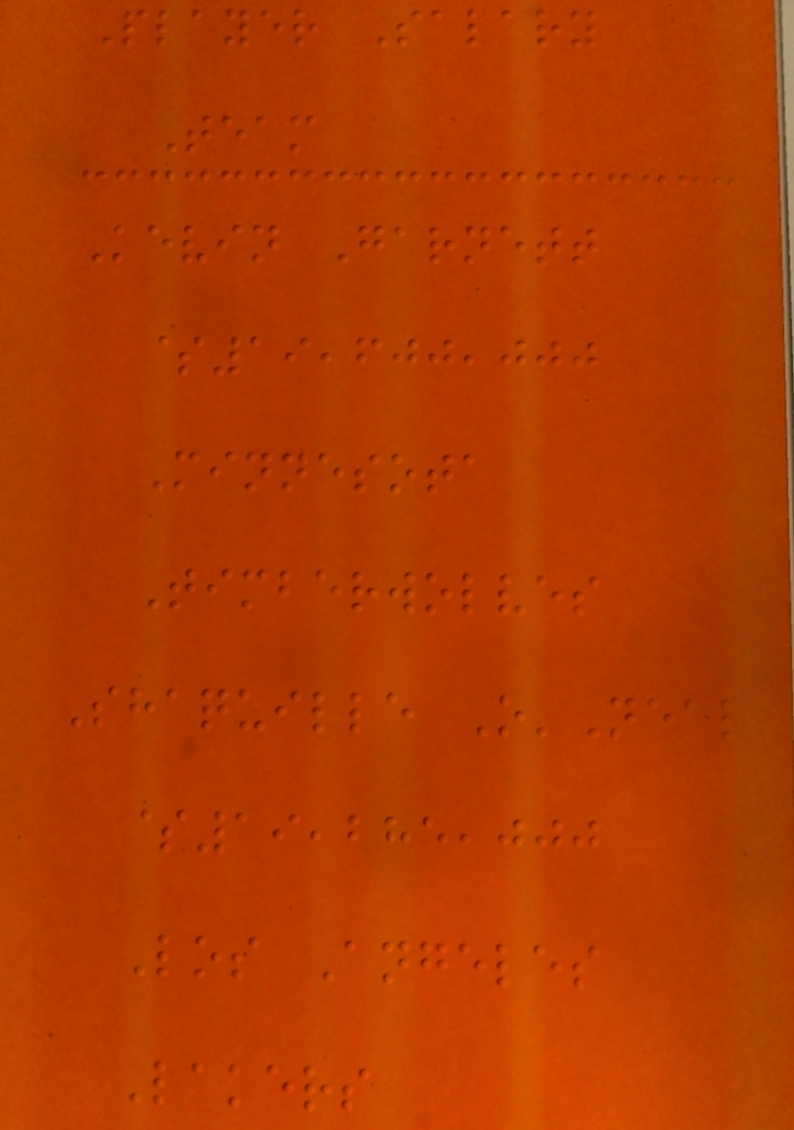Player Salary
Team
Kevin Garnett
$19,600,000
Minnesota
Timberwolves
Shaquille O'Neal
$19,285,000
Los Angeles
Lakers
